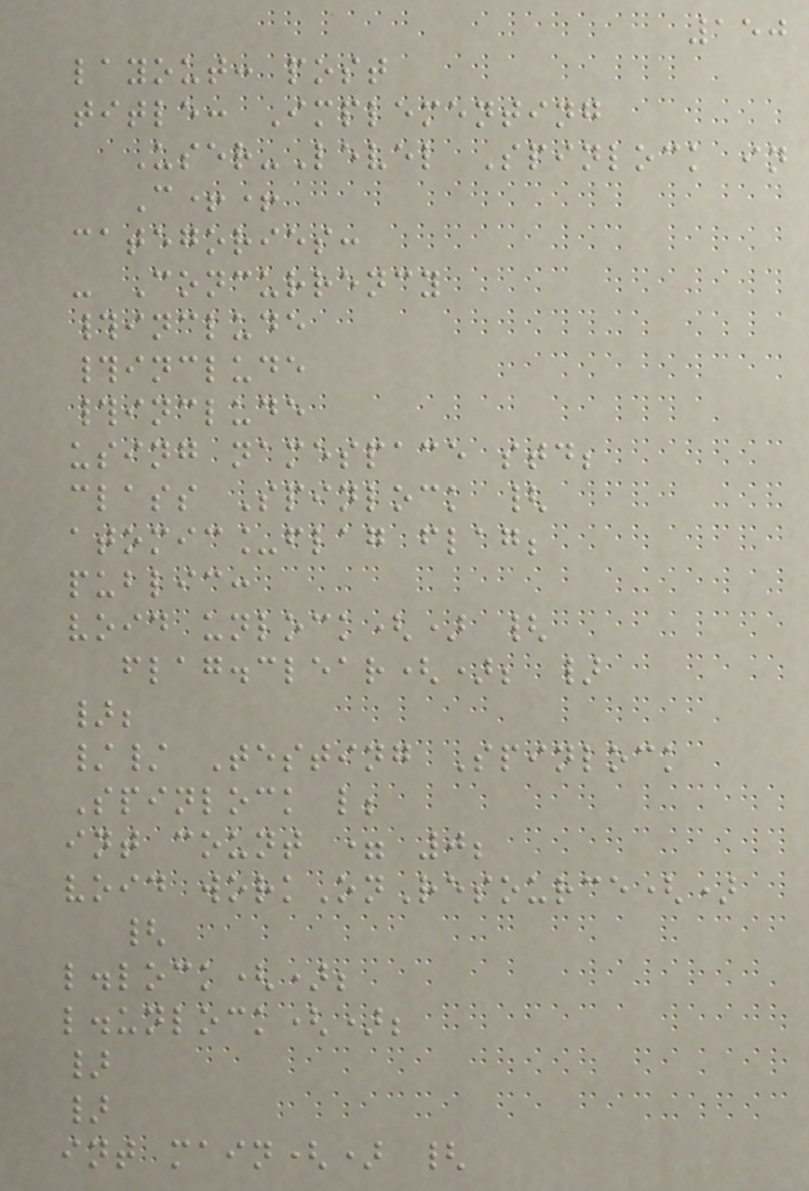150
layout: post
title: Implementing
User-Level Spinlock in
C++
categories:
- Concurrency
#include
#include
#include
using namespace std;
class Spinlock {
atomic_flag flag;
public:
void unlock() {
flag.clear(); }
};
// Testing Spinlock
Spinlock l;
int count = 0;
void workOnResource()
{
l.lock();
l.unlock();
}
}
int main() {
